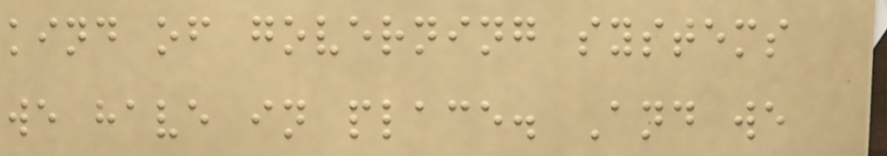kind of governing systems
we have in place. And we
